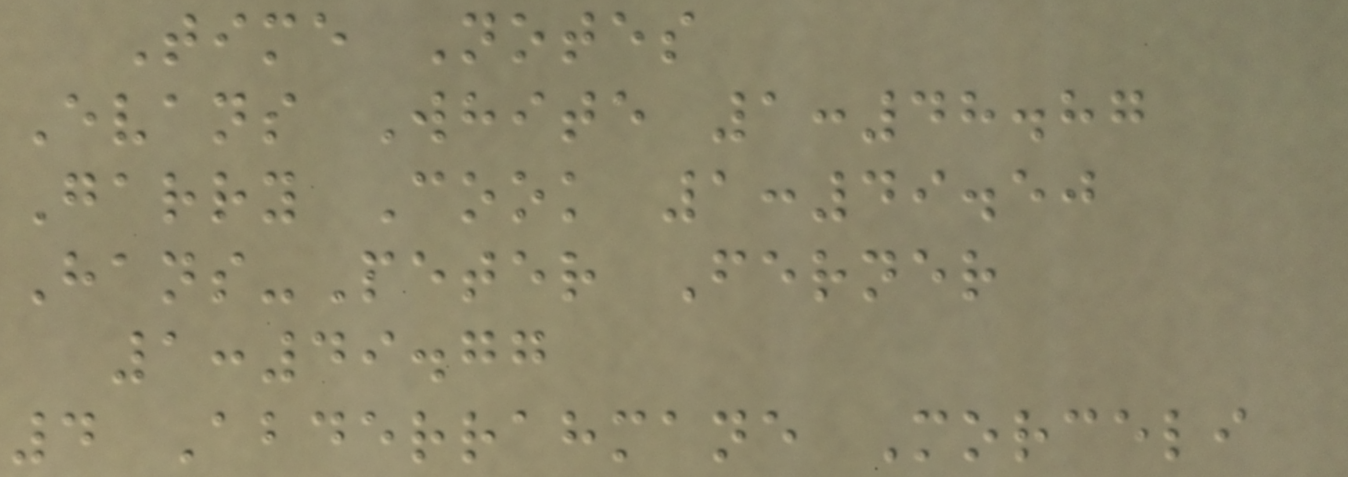Time Notes
Evans White 1:48.87
Garry Cook 1:49.50
Hans-Peter Ferner
1:49.77
4 Abderrahmane Morceli
